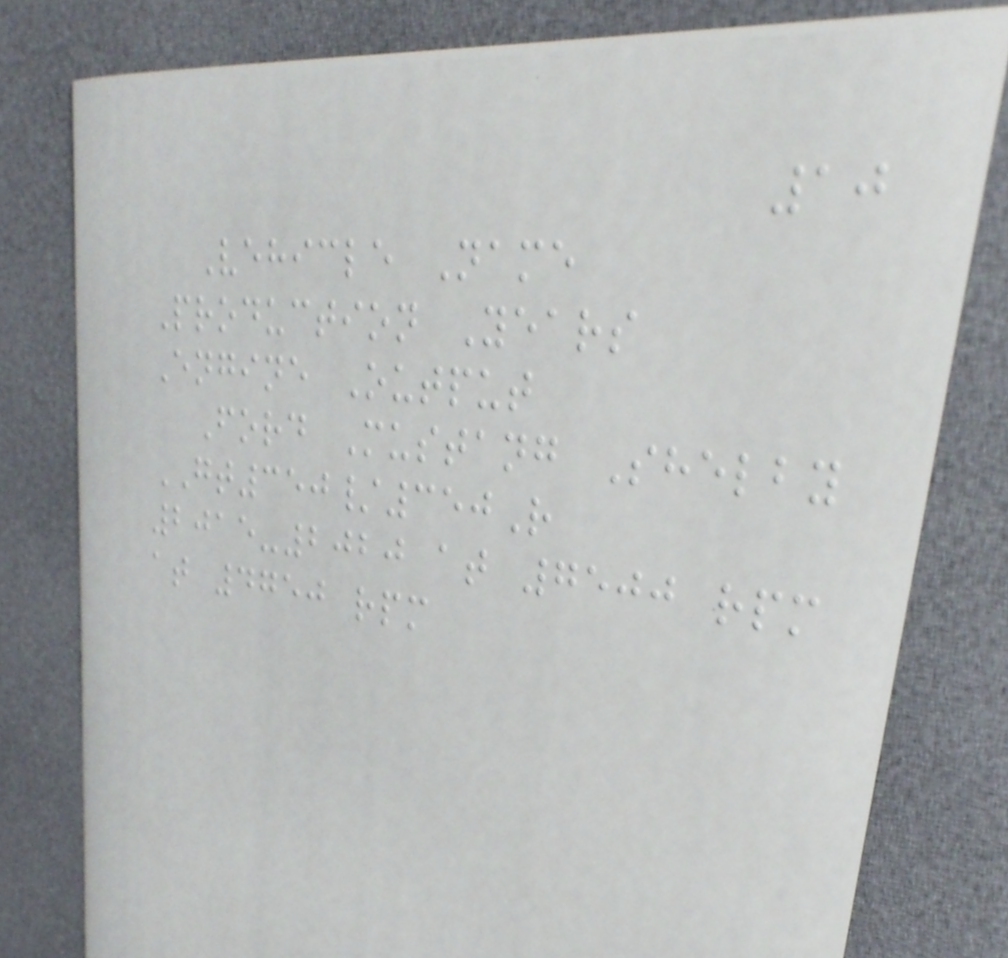10
Vehicle Name
Production Years
Engine Output
Ford Mustang Shelby
GT350/350R
2015-2020 at 7500 rpm
at 4750 rpm
